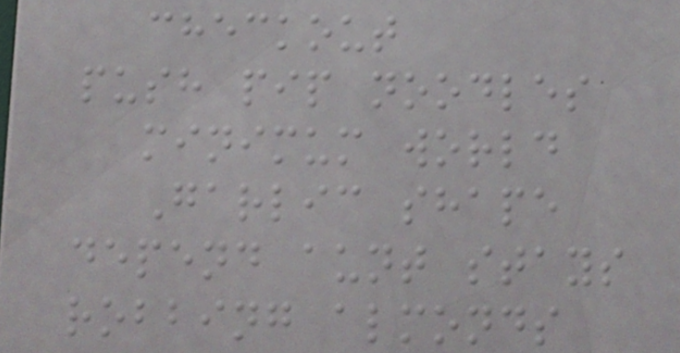checkout
push pip noodles
minimum world
Garlic shape
depend aunt stays
robbing almonds
